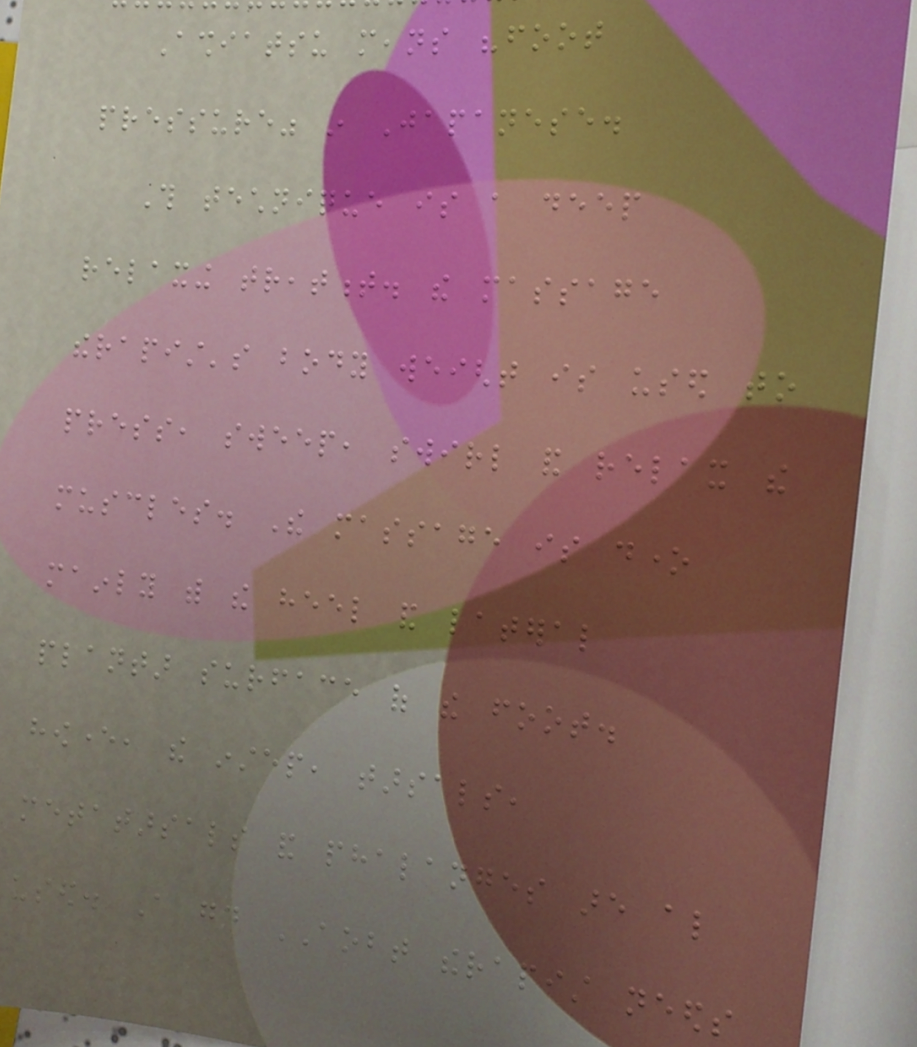Ashiatsu means "foot
pressure" in Japanese.
This technique is a deep
relaxing treatment. the massage
therapist's body weight is used to
press, sweep, swirl and relax the
muscles. The massage is done
mainly with the heel and lateral
plantar surface of the foot.
however, the instep, tarsals,
metatarsals and phalanges are also
used. A good AOBT therapist needs
